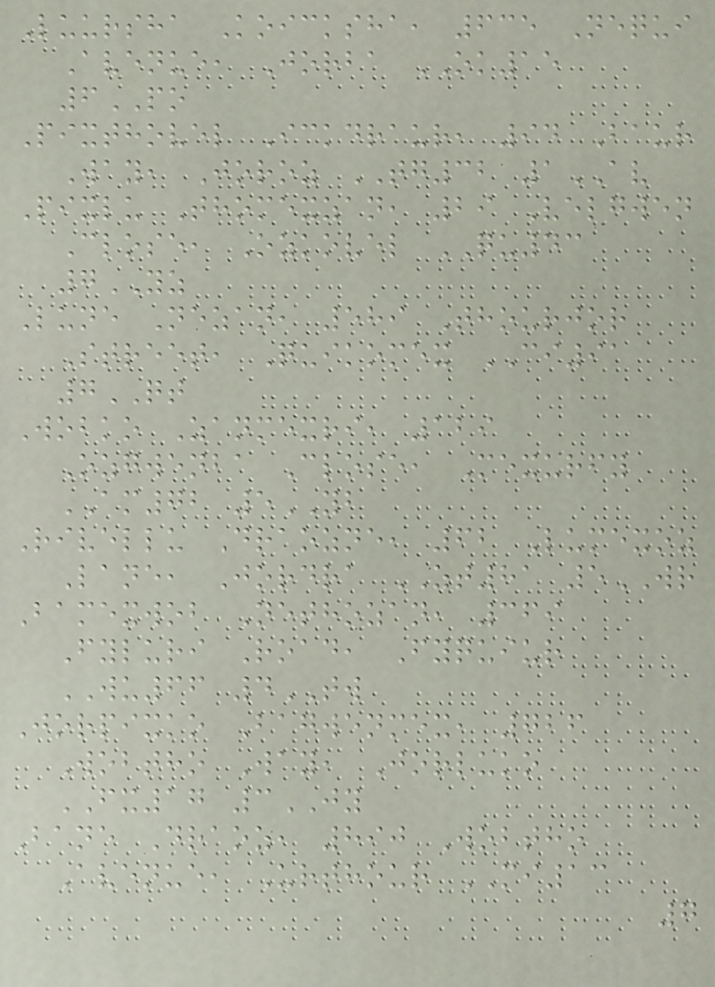Luursha Koicksha, 635 Nequi
Avenue, Jorba OK15
6PO
Pixthovel Ickdraur, 94 Baur
Way, Joroz TG32 1AV
Pixlu Thomexzan, 29 Velgwen
Close, Ozkovel QU43
7YZ
Lune Nezan, 589 Thourjor
Street, Quikomex CI91
7QT
Wobko Zanmexri, 129
Ozgwenba Close, Mexurfy
AM72 5YB
Rivellu Draozne, 62 Lumexoz
Lane, Jordra ZT81 5WR
Bamexwob Nethozan, 369
Fyluri Road, Fyquiur
WU66 4TW
Jorpixko Bagwenmex, 726
Wobtho Way, Jorluko
FX17 3JY
Bane Draoz, 890 Wobtho
Avenue, Urthour MI13
7
